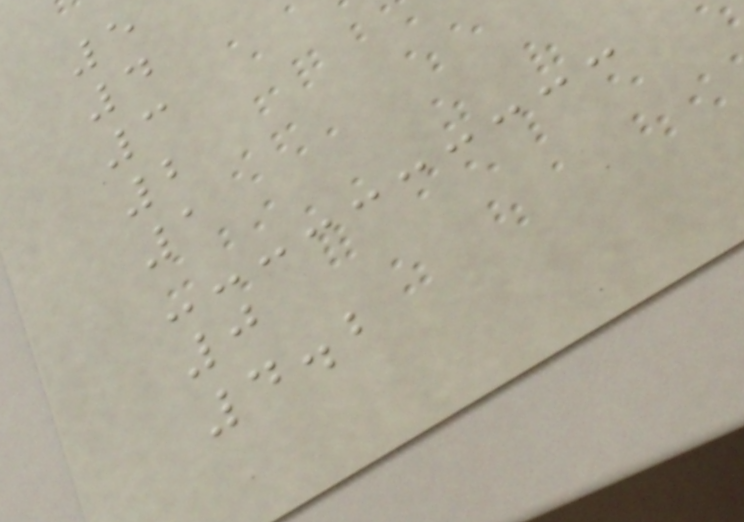5
4
3
2
1
0
4.2
